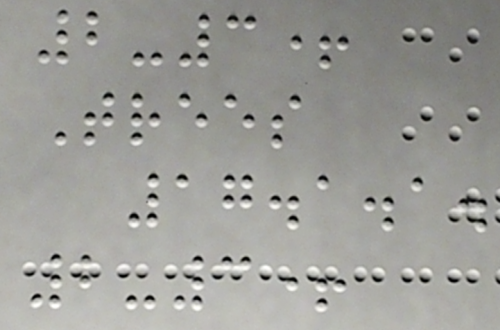2-3+
Trees
17.1.1.
2-3+
